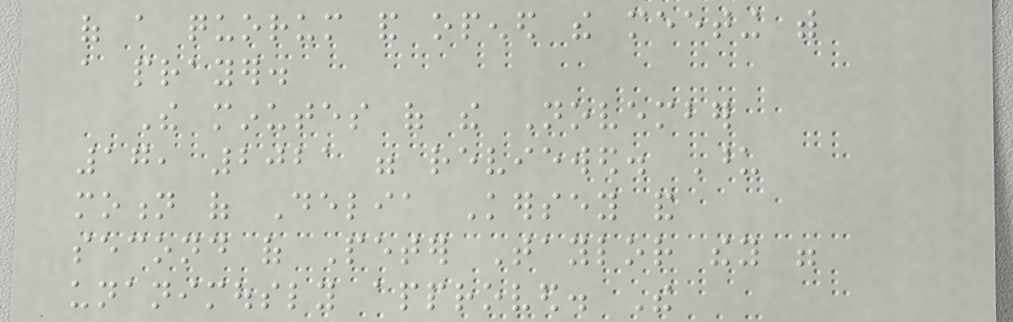of a quorum and opened the meeting with
a prayer.
The minutes of the November
17, 2021 were reviewed. Upon
motion of Delia Kersey and
second of Peter Taylor they were
unanimously approved. The
